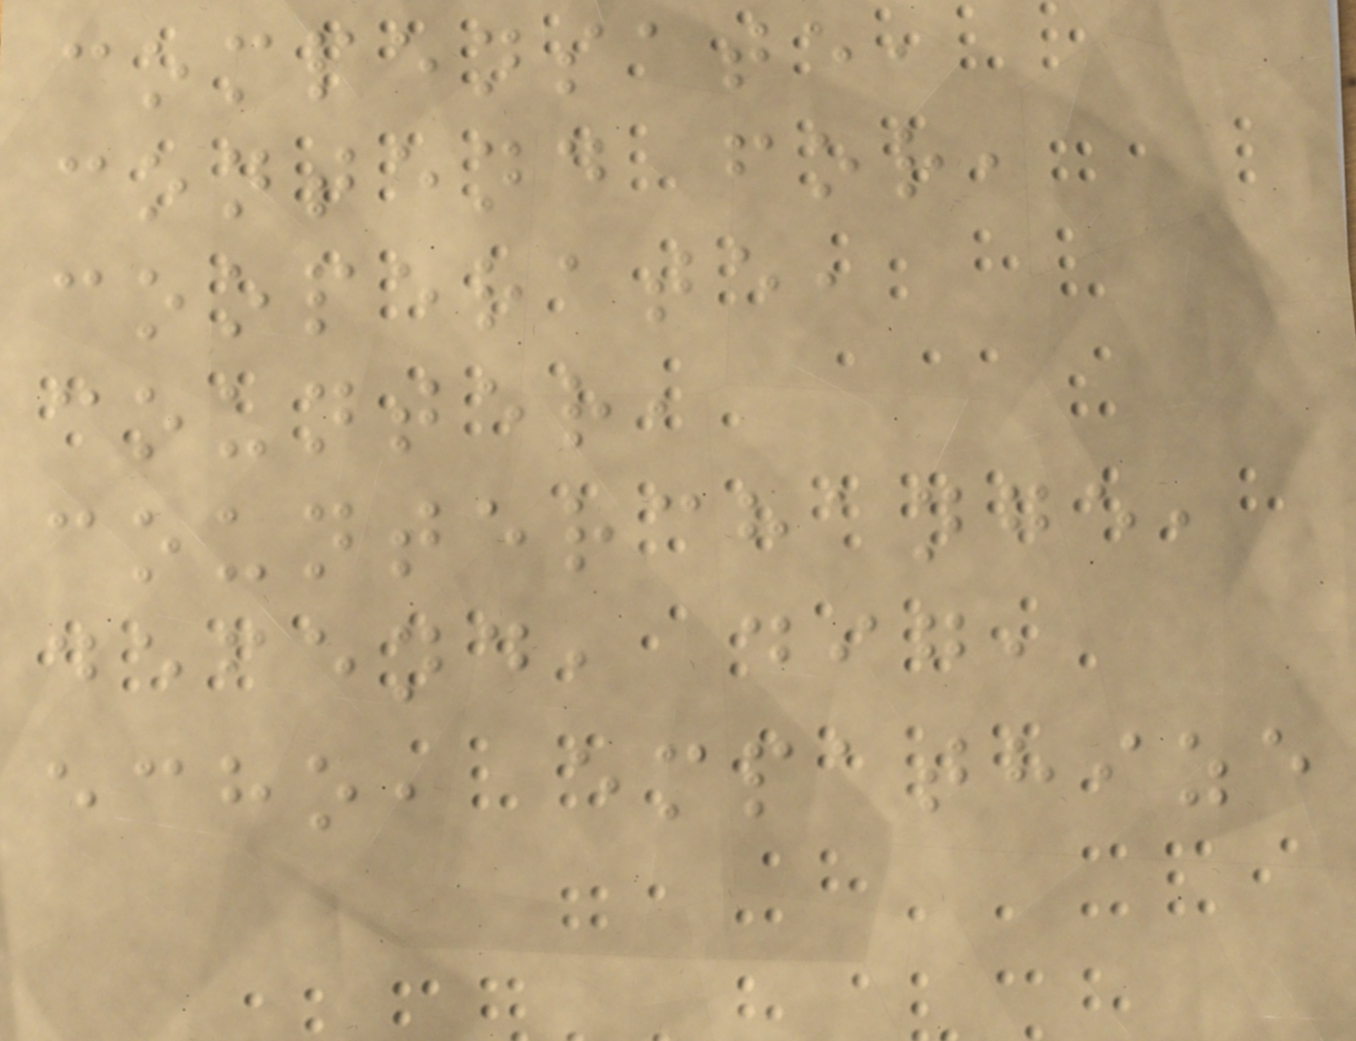compensate,
contend for,
cooperate,
counter,
counterchange,
defend, dig,
echo, empathize
